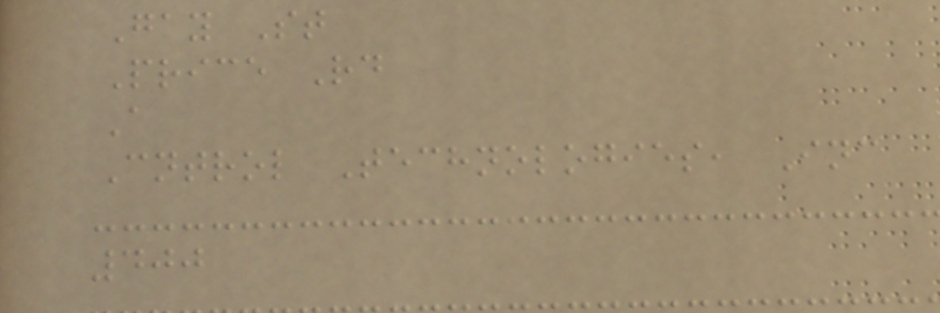Gay St
Price Rd
A
Cntrol Technologies, Inc
400
